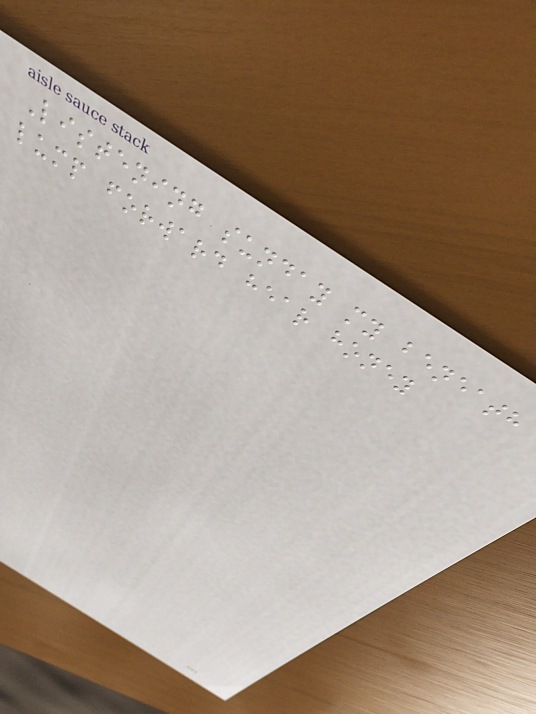Listening sunday my beneath
lump forward hear honey
